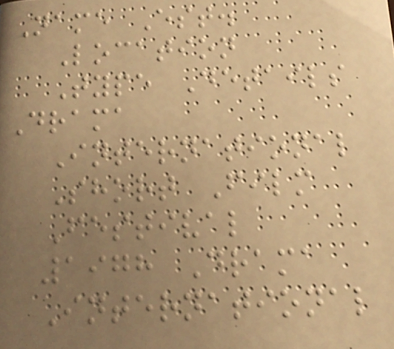Name Est.
Location
Type Details
Drama
International
Short Film
Festival
1978 Drama
International
